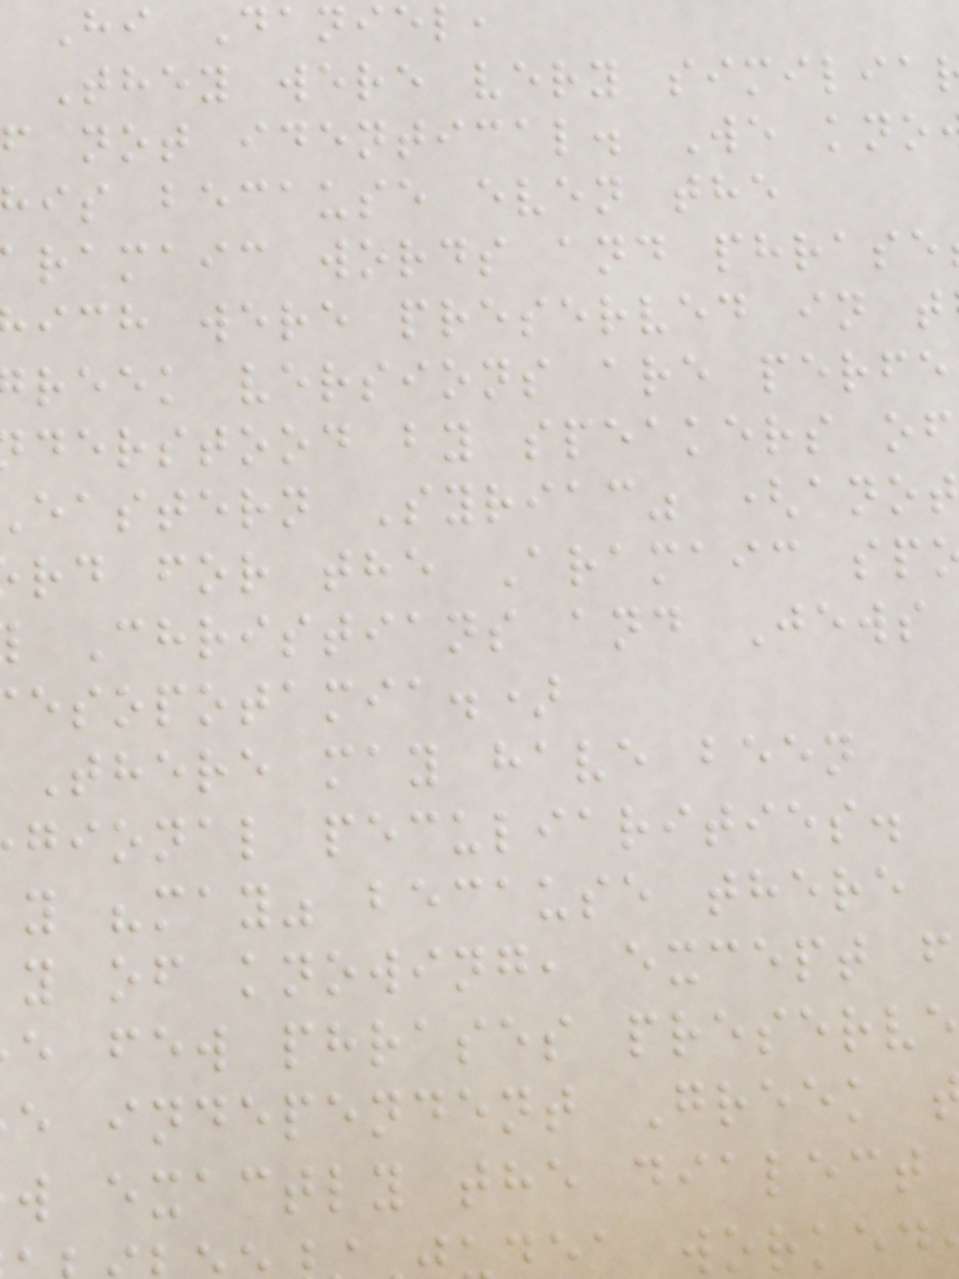Hi Daniel,
They were very similia
f not identical. We kno
his because even the
ramaic words and phrase
ich were preserved in t
reek versions are perfe
derstood by speakers of
eastern Syriac" (anot
rd for the Aramaic sp
Christians and Jews
esopotamia.)
There may have been
gional peculiarities.
y "may" because there
y of knowing, except f
e few phrases preserve
e independent Greek
w exactly the dialect
a worked
